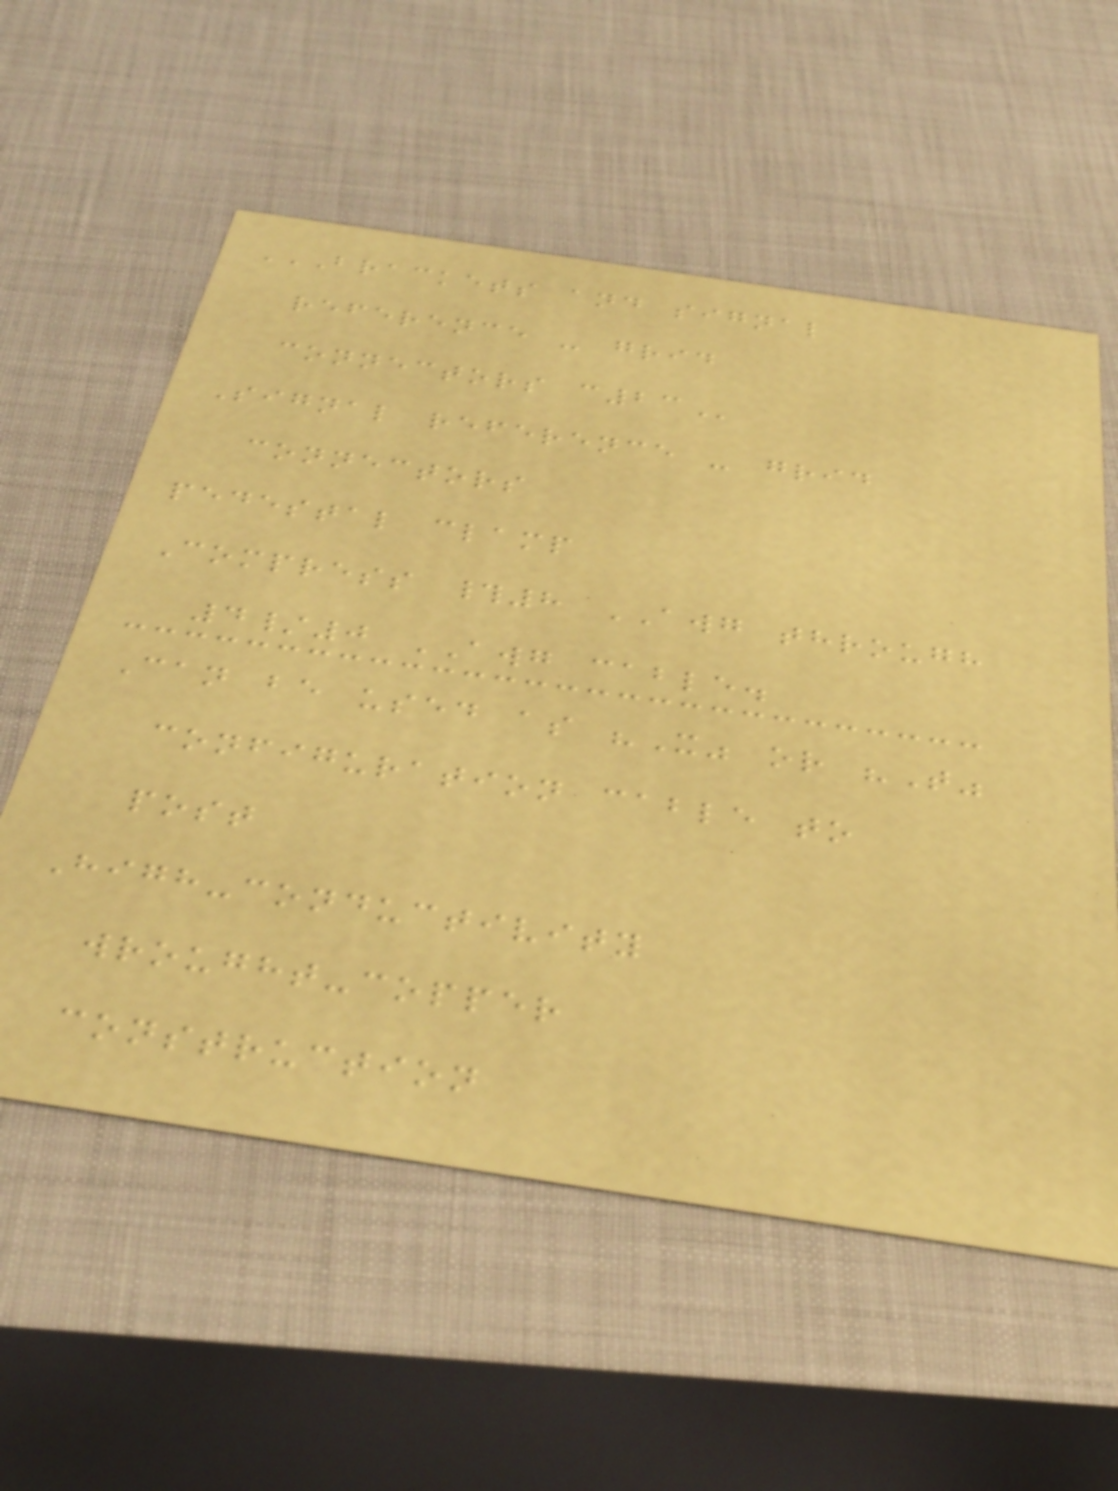BRACKETS AND SIGNAL
REFERENCE - GRID
CONNECTORS C23
Signal reference - grid
connectors
pedestal clamp
Compress #8 AWG through
4/0 AWG cable.
Can be used as "X" or "T"
configuration cable to
post
High-conductivity
wrought-copper
construction
